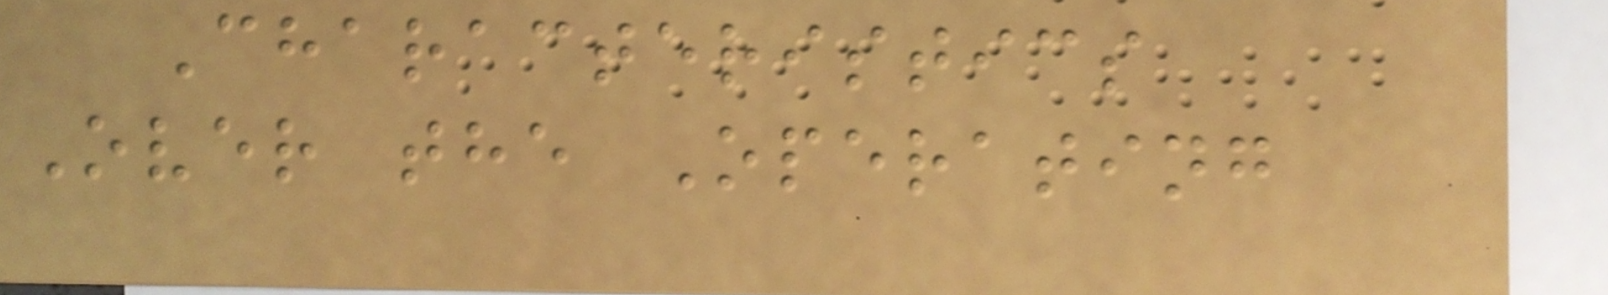Characteristics
Over the Operating
